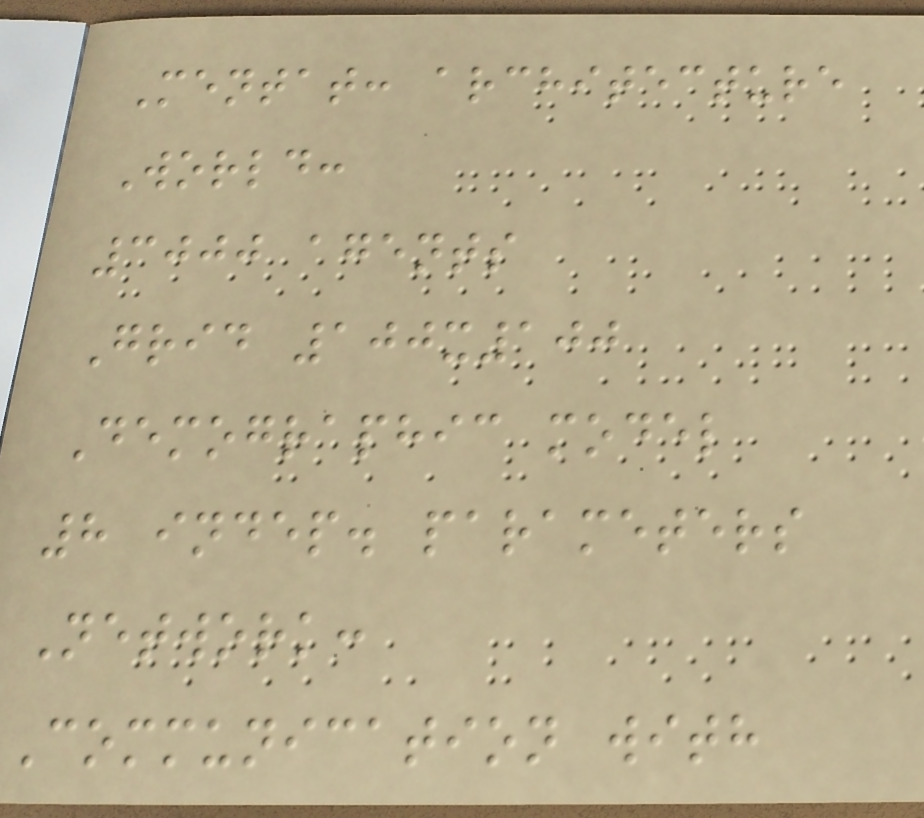Mentat: architecture
World:
3000 agents
Grid 100x100
Demographic model
8 indep. parameters
Network:
Communication with
